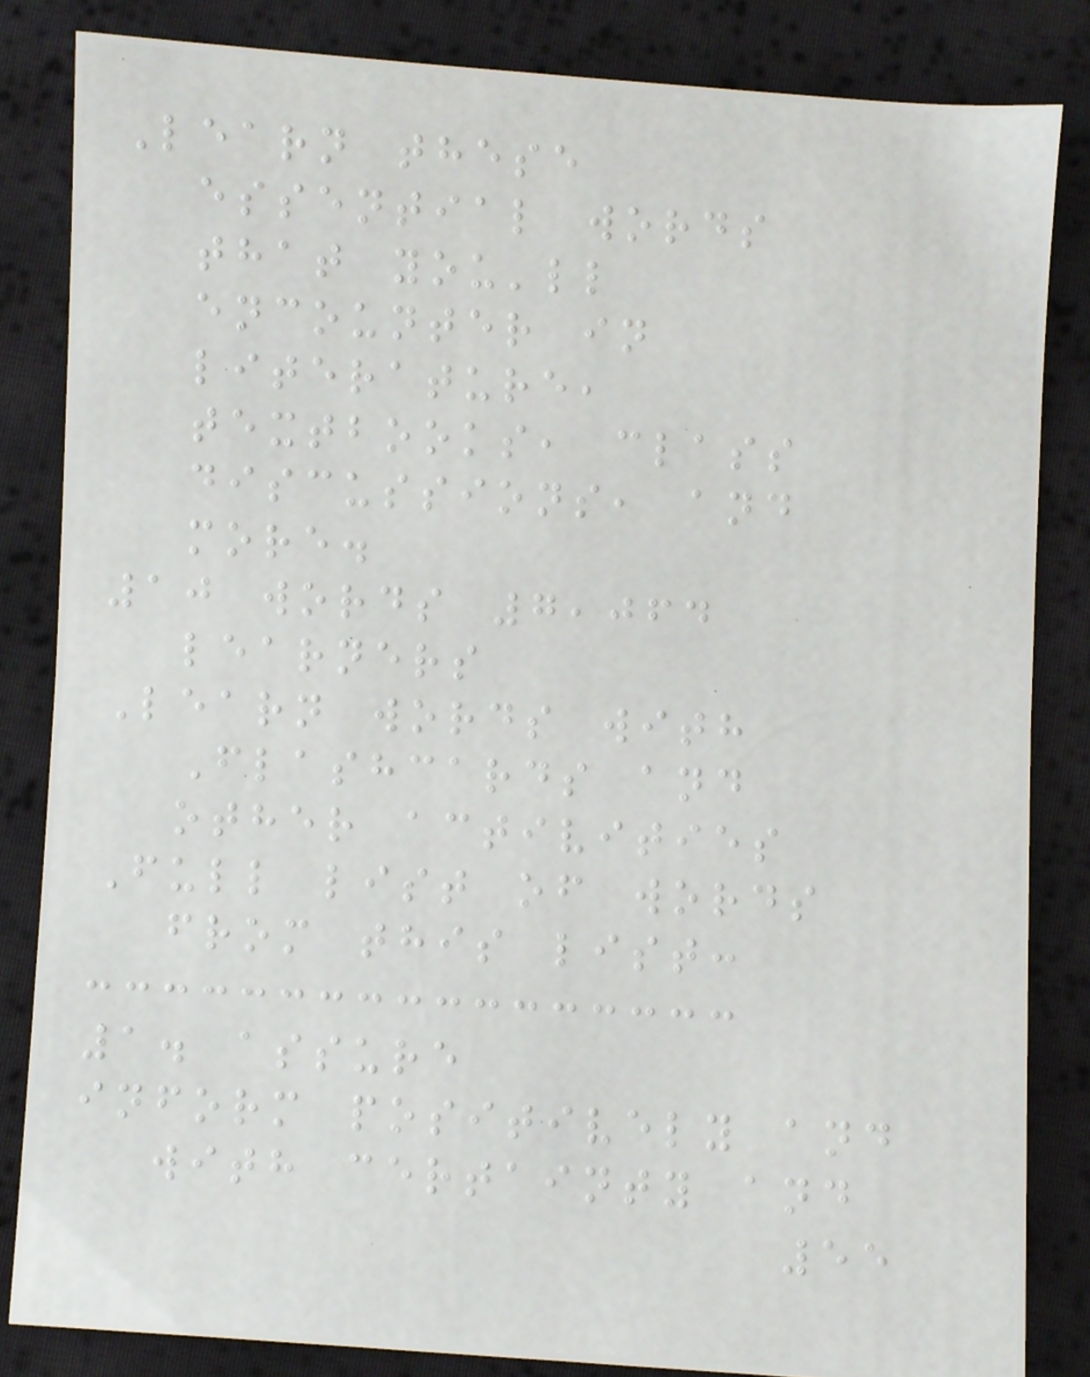Learn these
essential words
that you'll
encounter in
literature,
textbooks, class
discussions, and
more.
10 words 7,064
learners
Learn words with
Flashcards and
other activities
Full list of words
from this list:
1. assure
inform positively and
with certainty and
55
